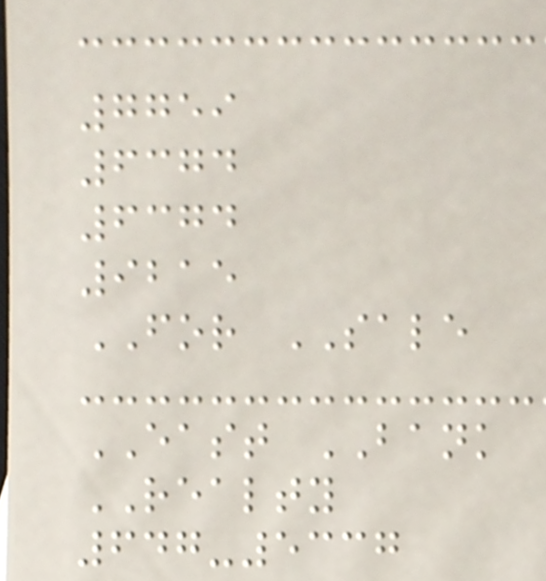7759
6374
6374
9215
FOR SALE
EAST BANK
REALTY
647-5337
